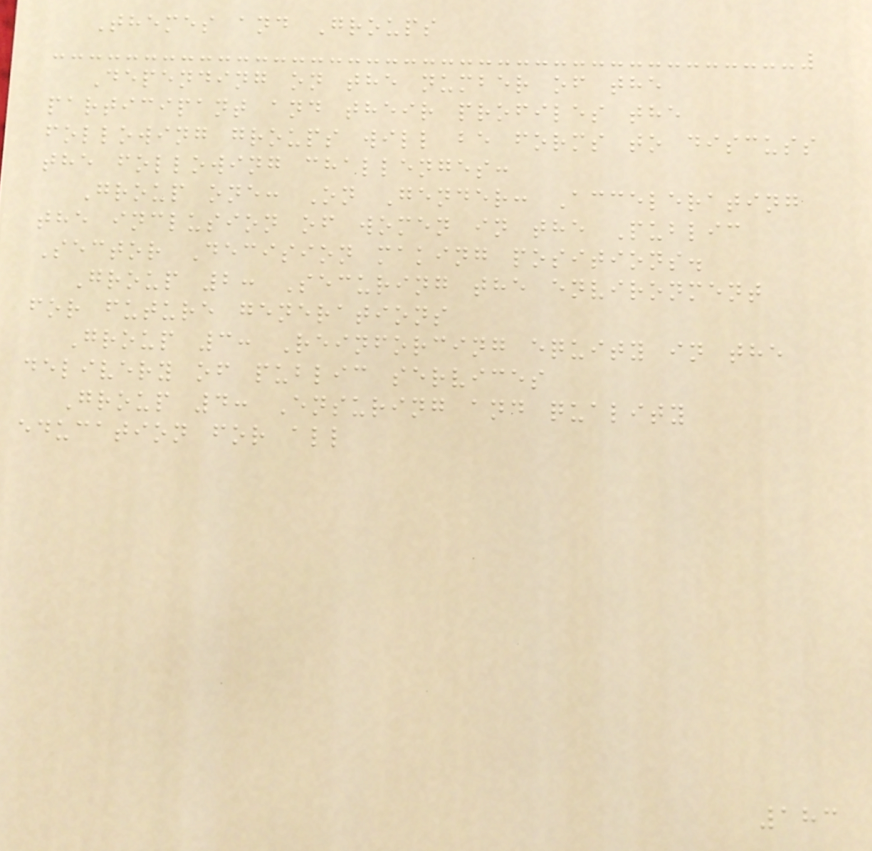Themes and Groups
Depending on the number of the
participant and their profiles the
following groups will be forms to discuss
the following challenges:
Group one: On Gender: Accelerating
the inclusion of women in the Public
Sector Decision making positions.
Group 2: Securing the environment
for future generations
Group 3: Reinforcing equity in the
delivery of public services
Group 4: Ensuring and quality
education for all
183
